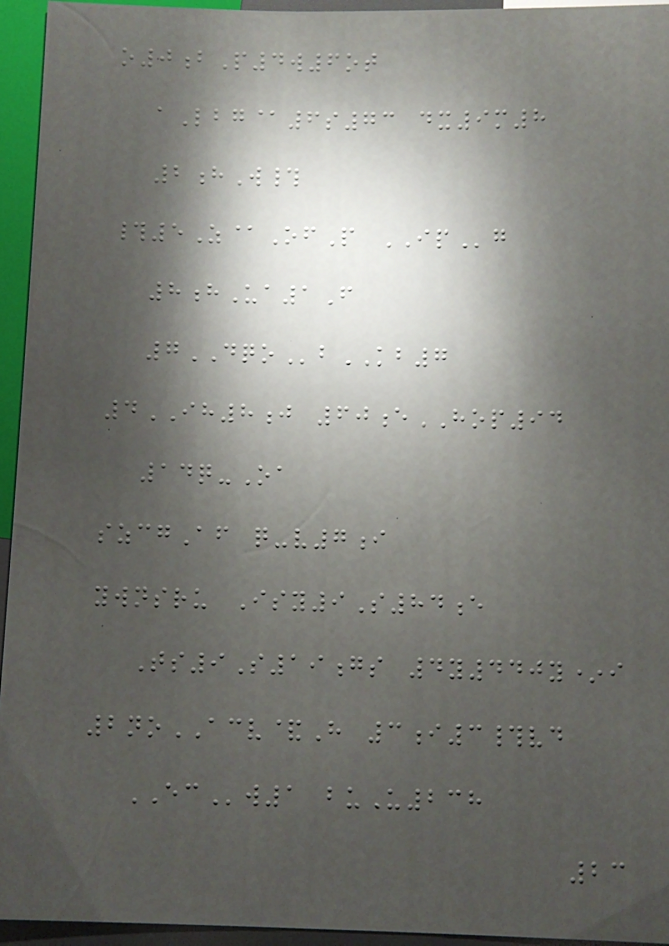o0bP4w6ot
aLbg@6s73 dx9m8
2hW#
#5Z@OfP IPg
8hUa1F
7DQObKB7
4IH8j 60eHOP94
14q-Oa
szcgAf q-v7i
ywnsru Isy9S84e
Ts9S19gs 4y440y*i
2noACV&H 3i3#vd
ECw1 buU238
23
